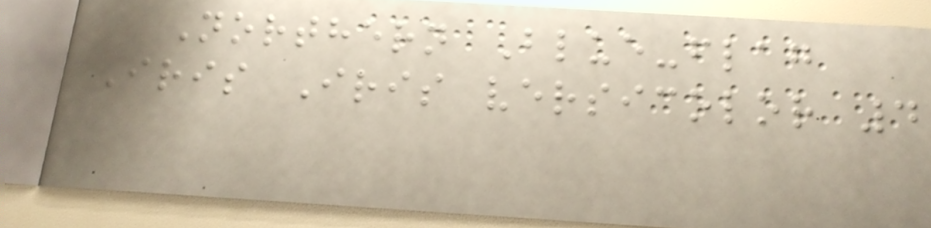Northern Blue-flag
Iris Iris versicolor 4
